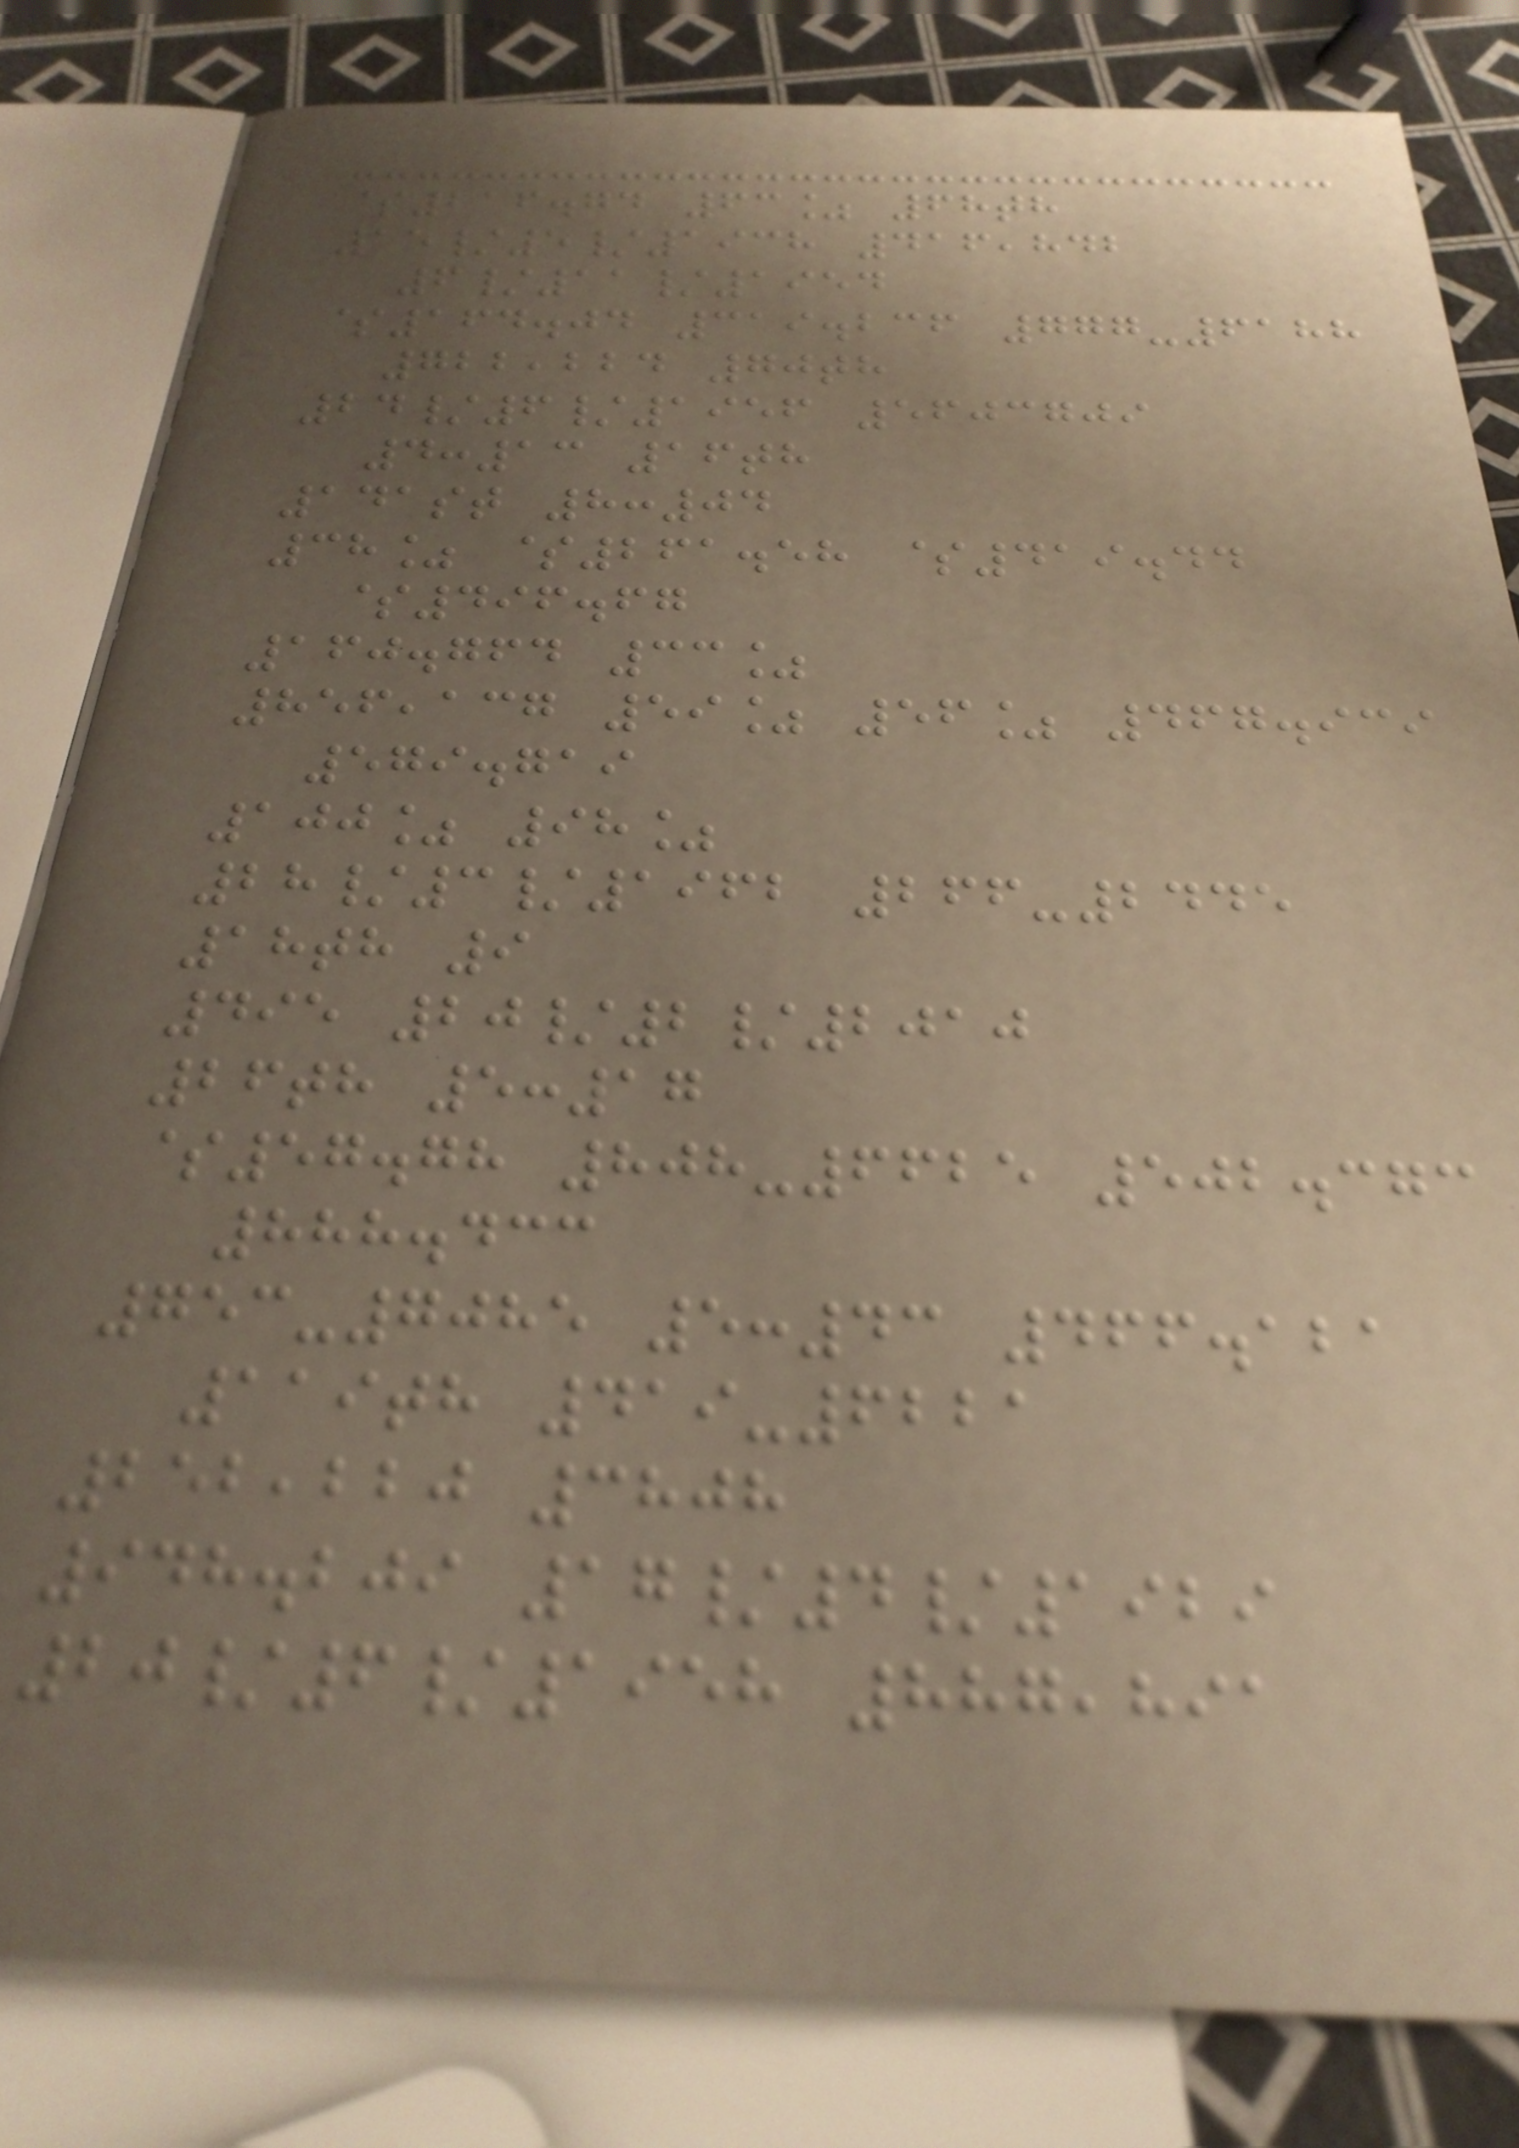$216.74 63% 68th
15/5/1938 416,842
6/11/1954
$164.04 319.236 777-6188
722,224 70th
24/6/1956 5603709
4:13 16th
141st 8:04
38% $261.58 $419.44
$496.67
160.764 33%
856,137 59% 56% 467.939
579.719
100% 98%
28/3/1962 266-2445
18th 9
495 20/2/2010
26th 5:17
$57.78 808-6625 502.373
888.433
753-7085 5:43 466.121
119th 419-6221
252,220 3808
948.209 17/4/1929
20/6/1958 887,891
